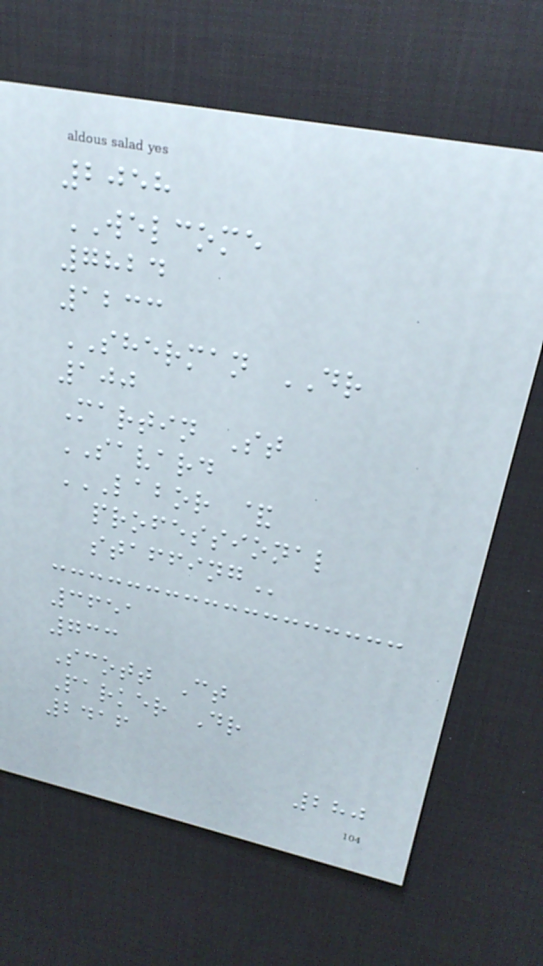2058
WELCOME
7824
1233
SHERMAN DR
100
Martin St
SAVARD
LABOR &
PROFESSIONAL
STAFFING
3651
733
Scott Ct
Parker Dr
2416
280
